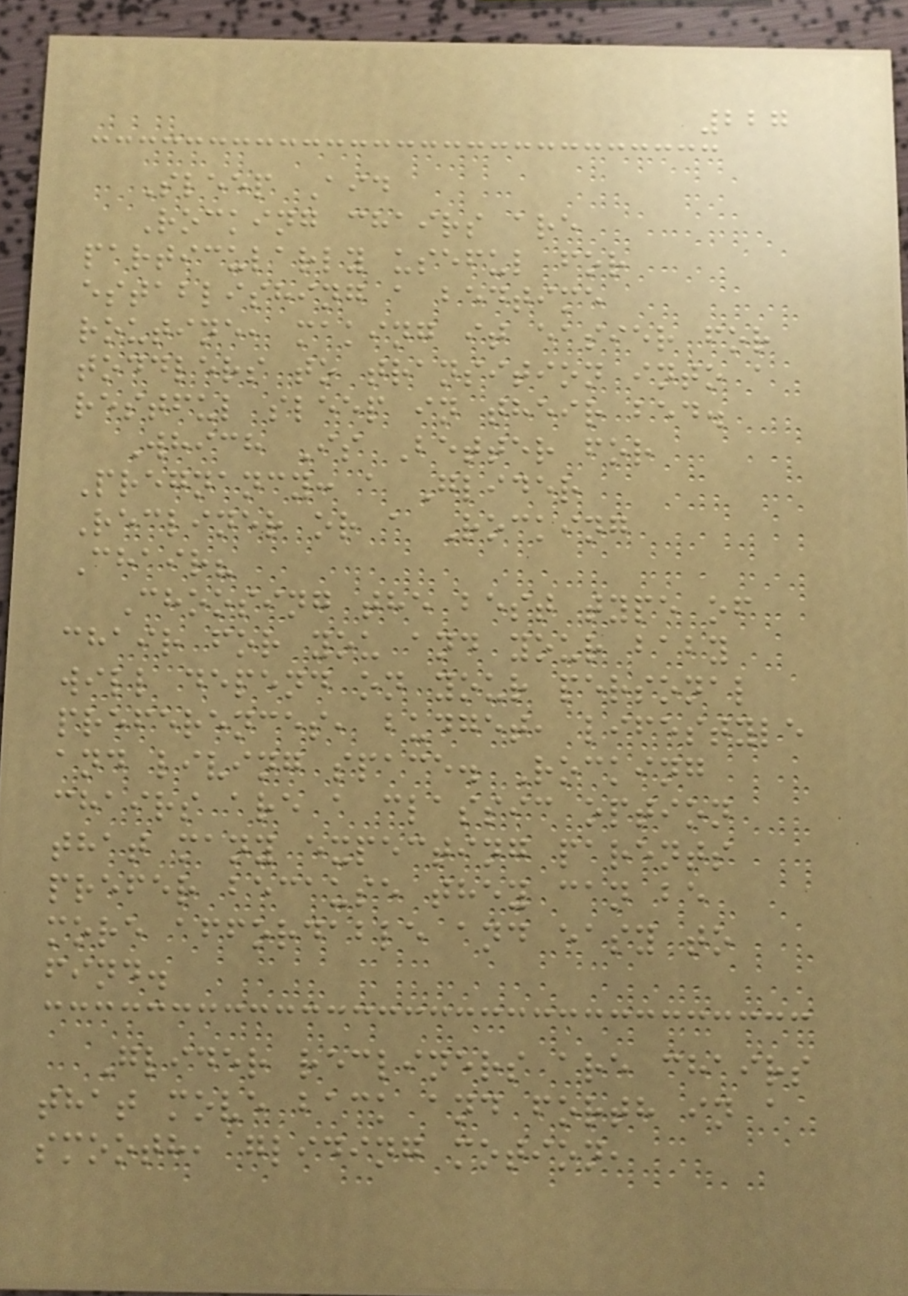227
Sleep Aid
Rocking chairs are
particularly useful for
establishing a bedtime
routine, making it easier for
toddlers to transition into a
restful sleep in their bed.
Which Is Better for
Pregnancy: a Glider
Recliner or a Rocking
Chair?
Choosing the best type of
chair for you and your baby
will depend on your personal
preferences, budget, lifestyle
and living space. Rocking
chairs are a classic option
that many expecting parents
prefer because they can be
more affordable and easy to
find.
Glider recliners are chairs
that move back and forth in a
smooth, gliding motion,
